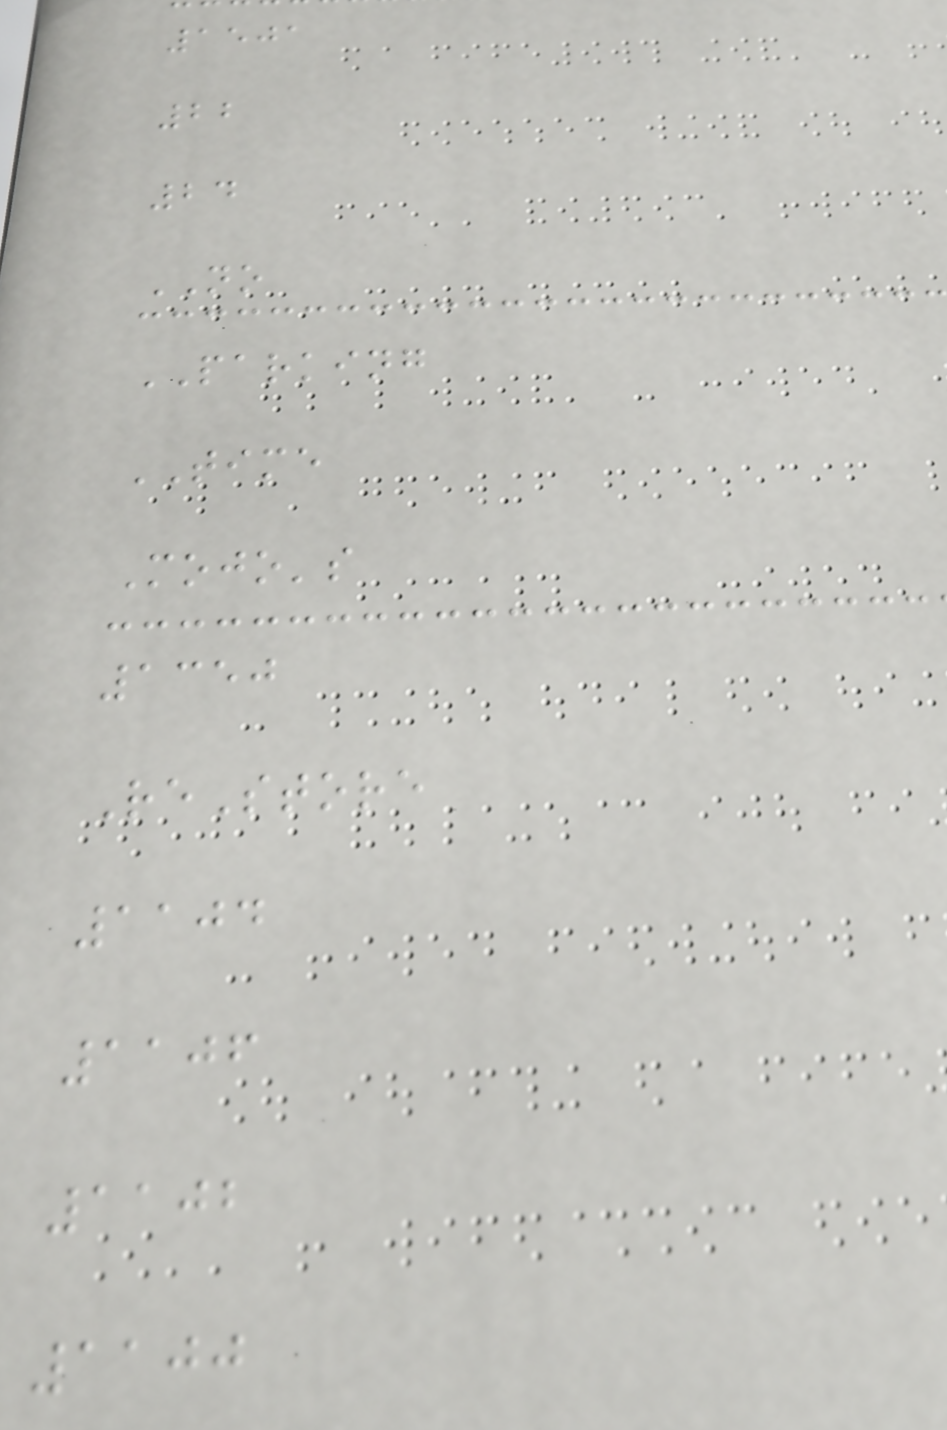1501
22
24
NO
PARKING
TIME
Mojo's
1350
ReStore
1104
1106
1102
1100
